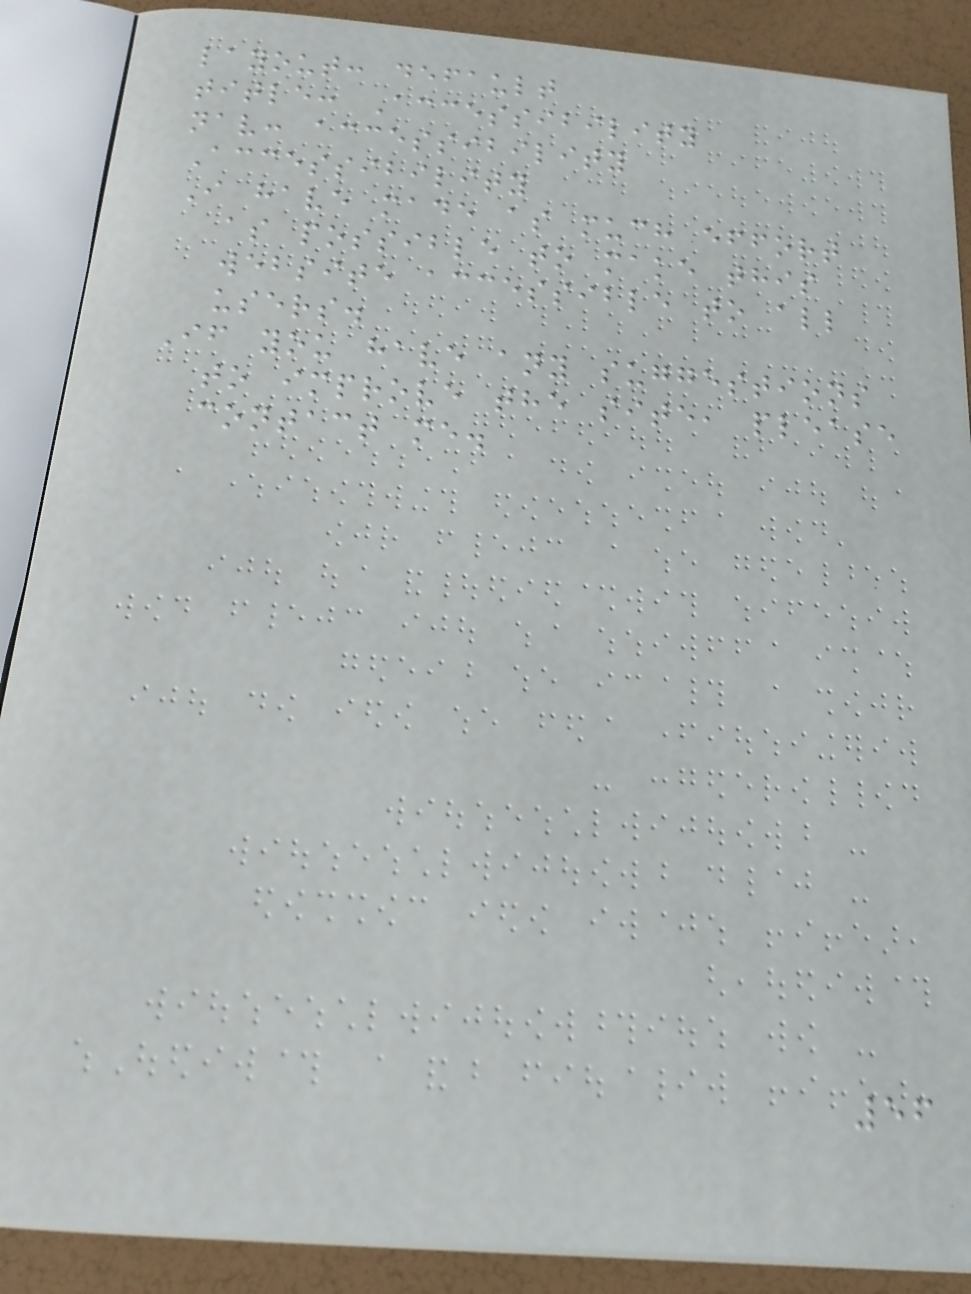layout: default
title: Accessibility
nav: accessibility
Accessibility
I have made as much effort
as possible to make this
website accessible to all
users.
If you have any suggestions
to improve the site, please
contact me.
56
